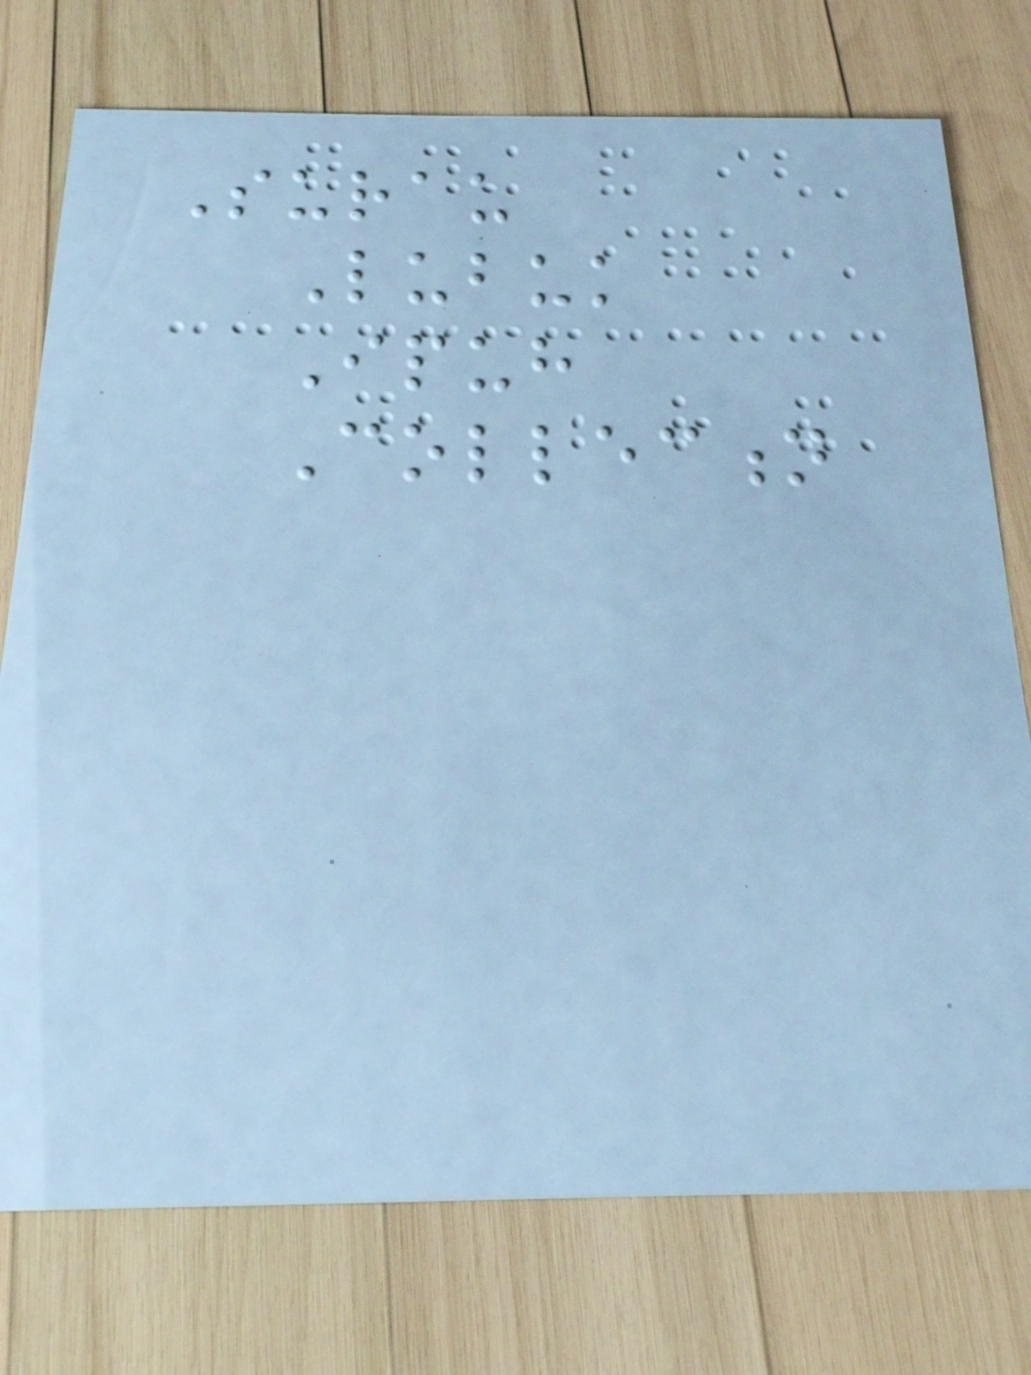Surau
Lubuk
Ipuh
Collection
